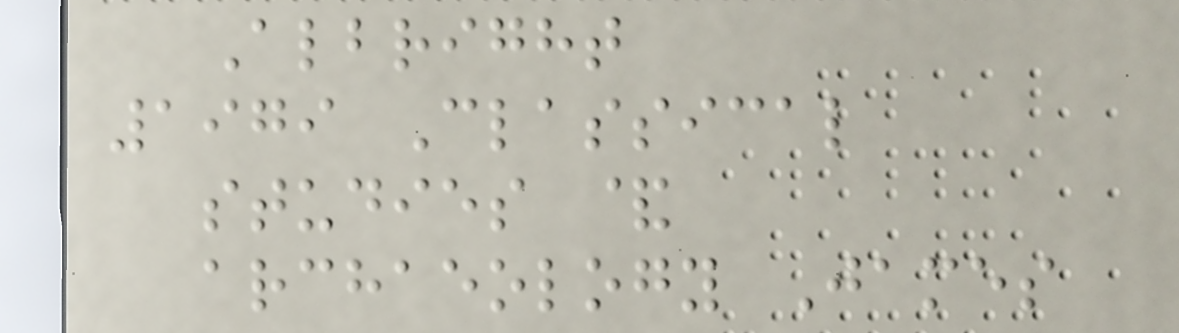Albright
1979 Classical
studies &
archaeology James
